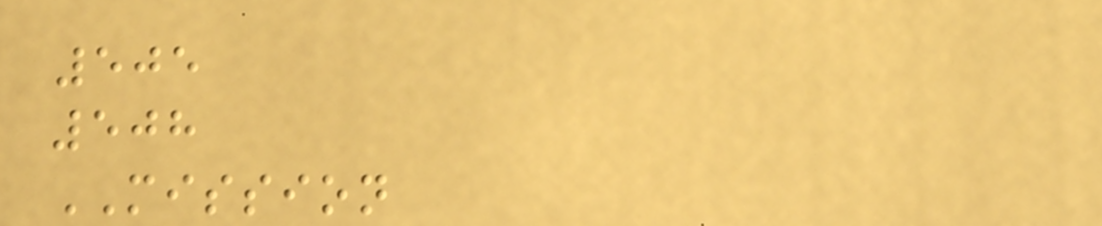505
508
MISSION
